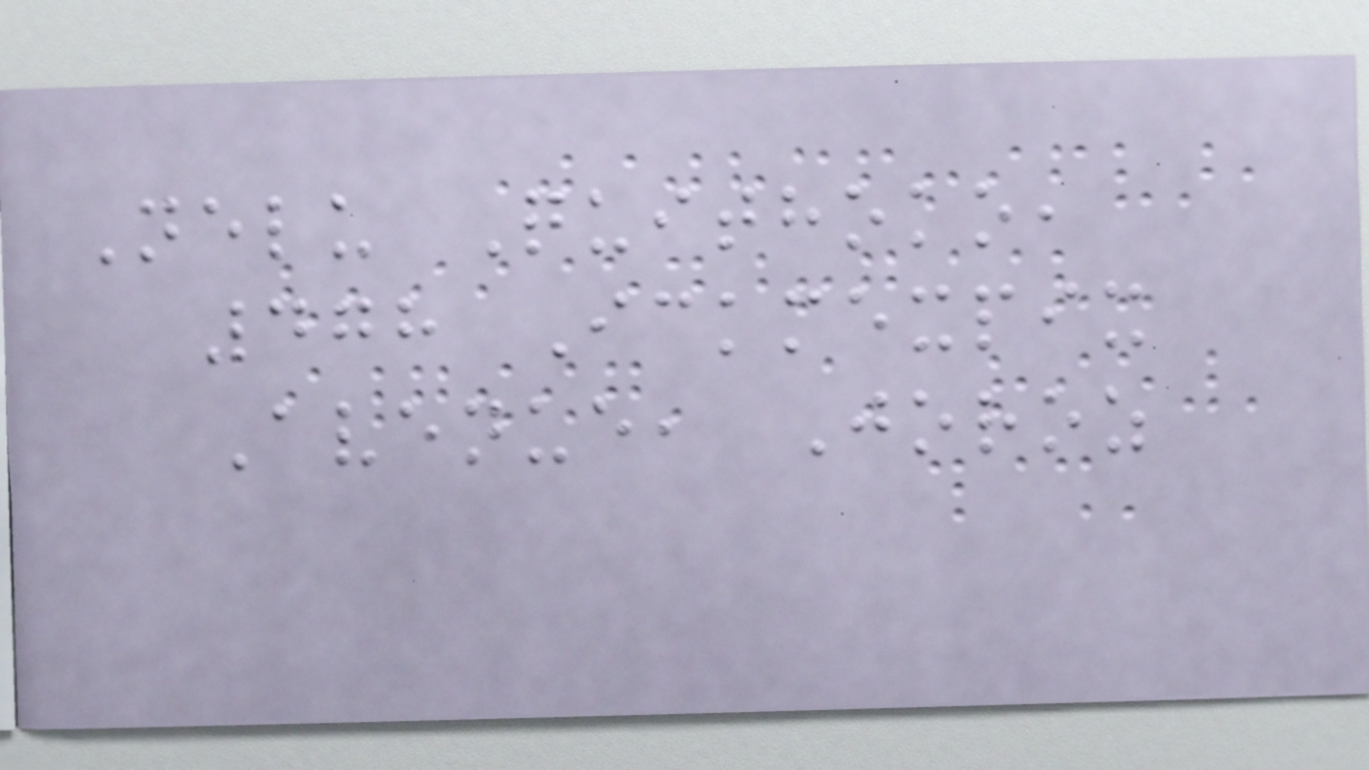Nelu Quithoko,
478 Ickmexpix
Avenue, Joroz
